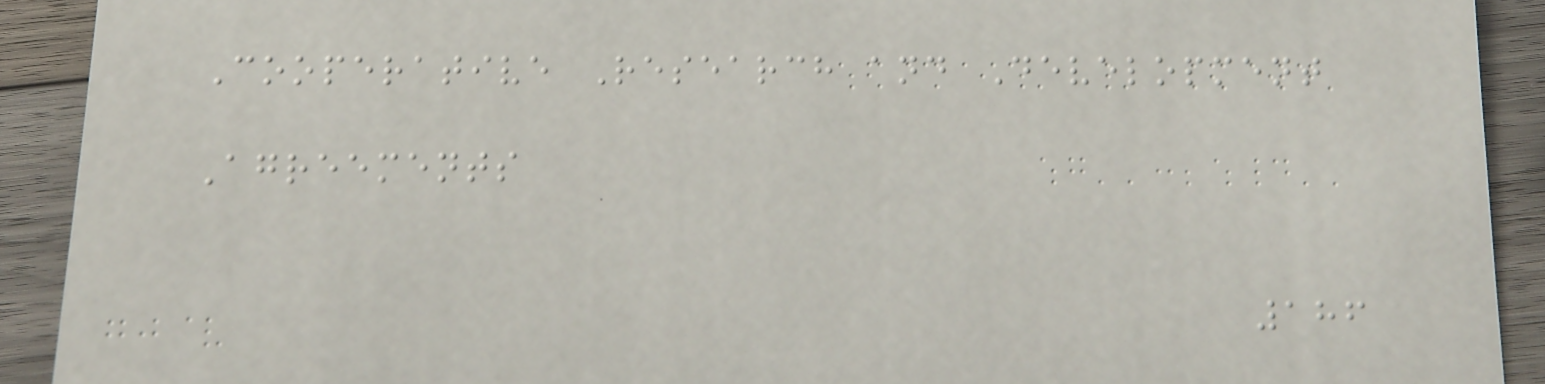Cooperative Research and Development
Agreements
186
